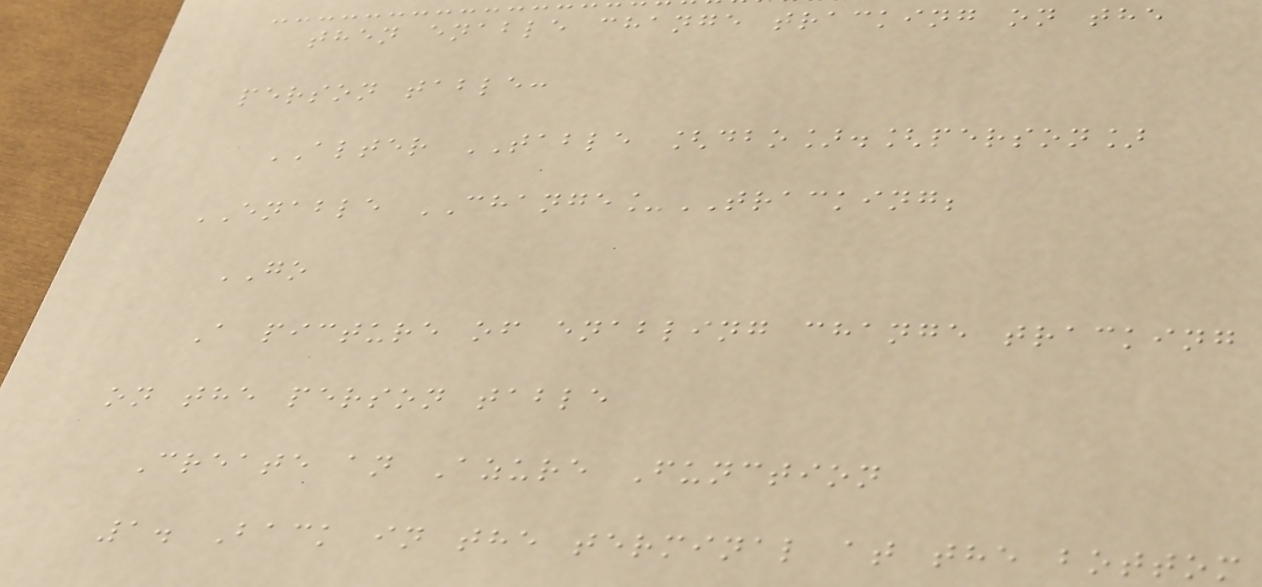then enable change tracking on the
person table:
ALTER TABLE [dbo].[person]
ENABLE CHANGE_TRACKING;
GO
A picture of enabling change tracking
on the person table
Create an Azure Function
1. Back in the terminal at the bottom
